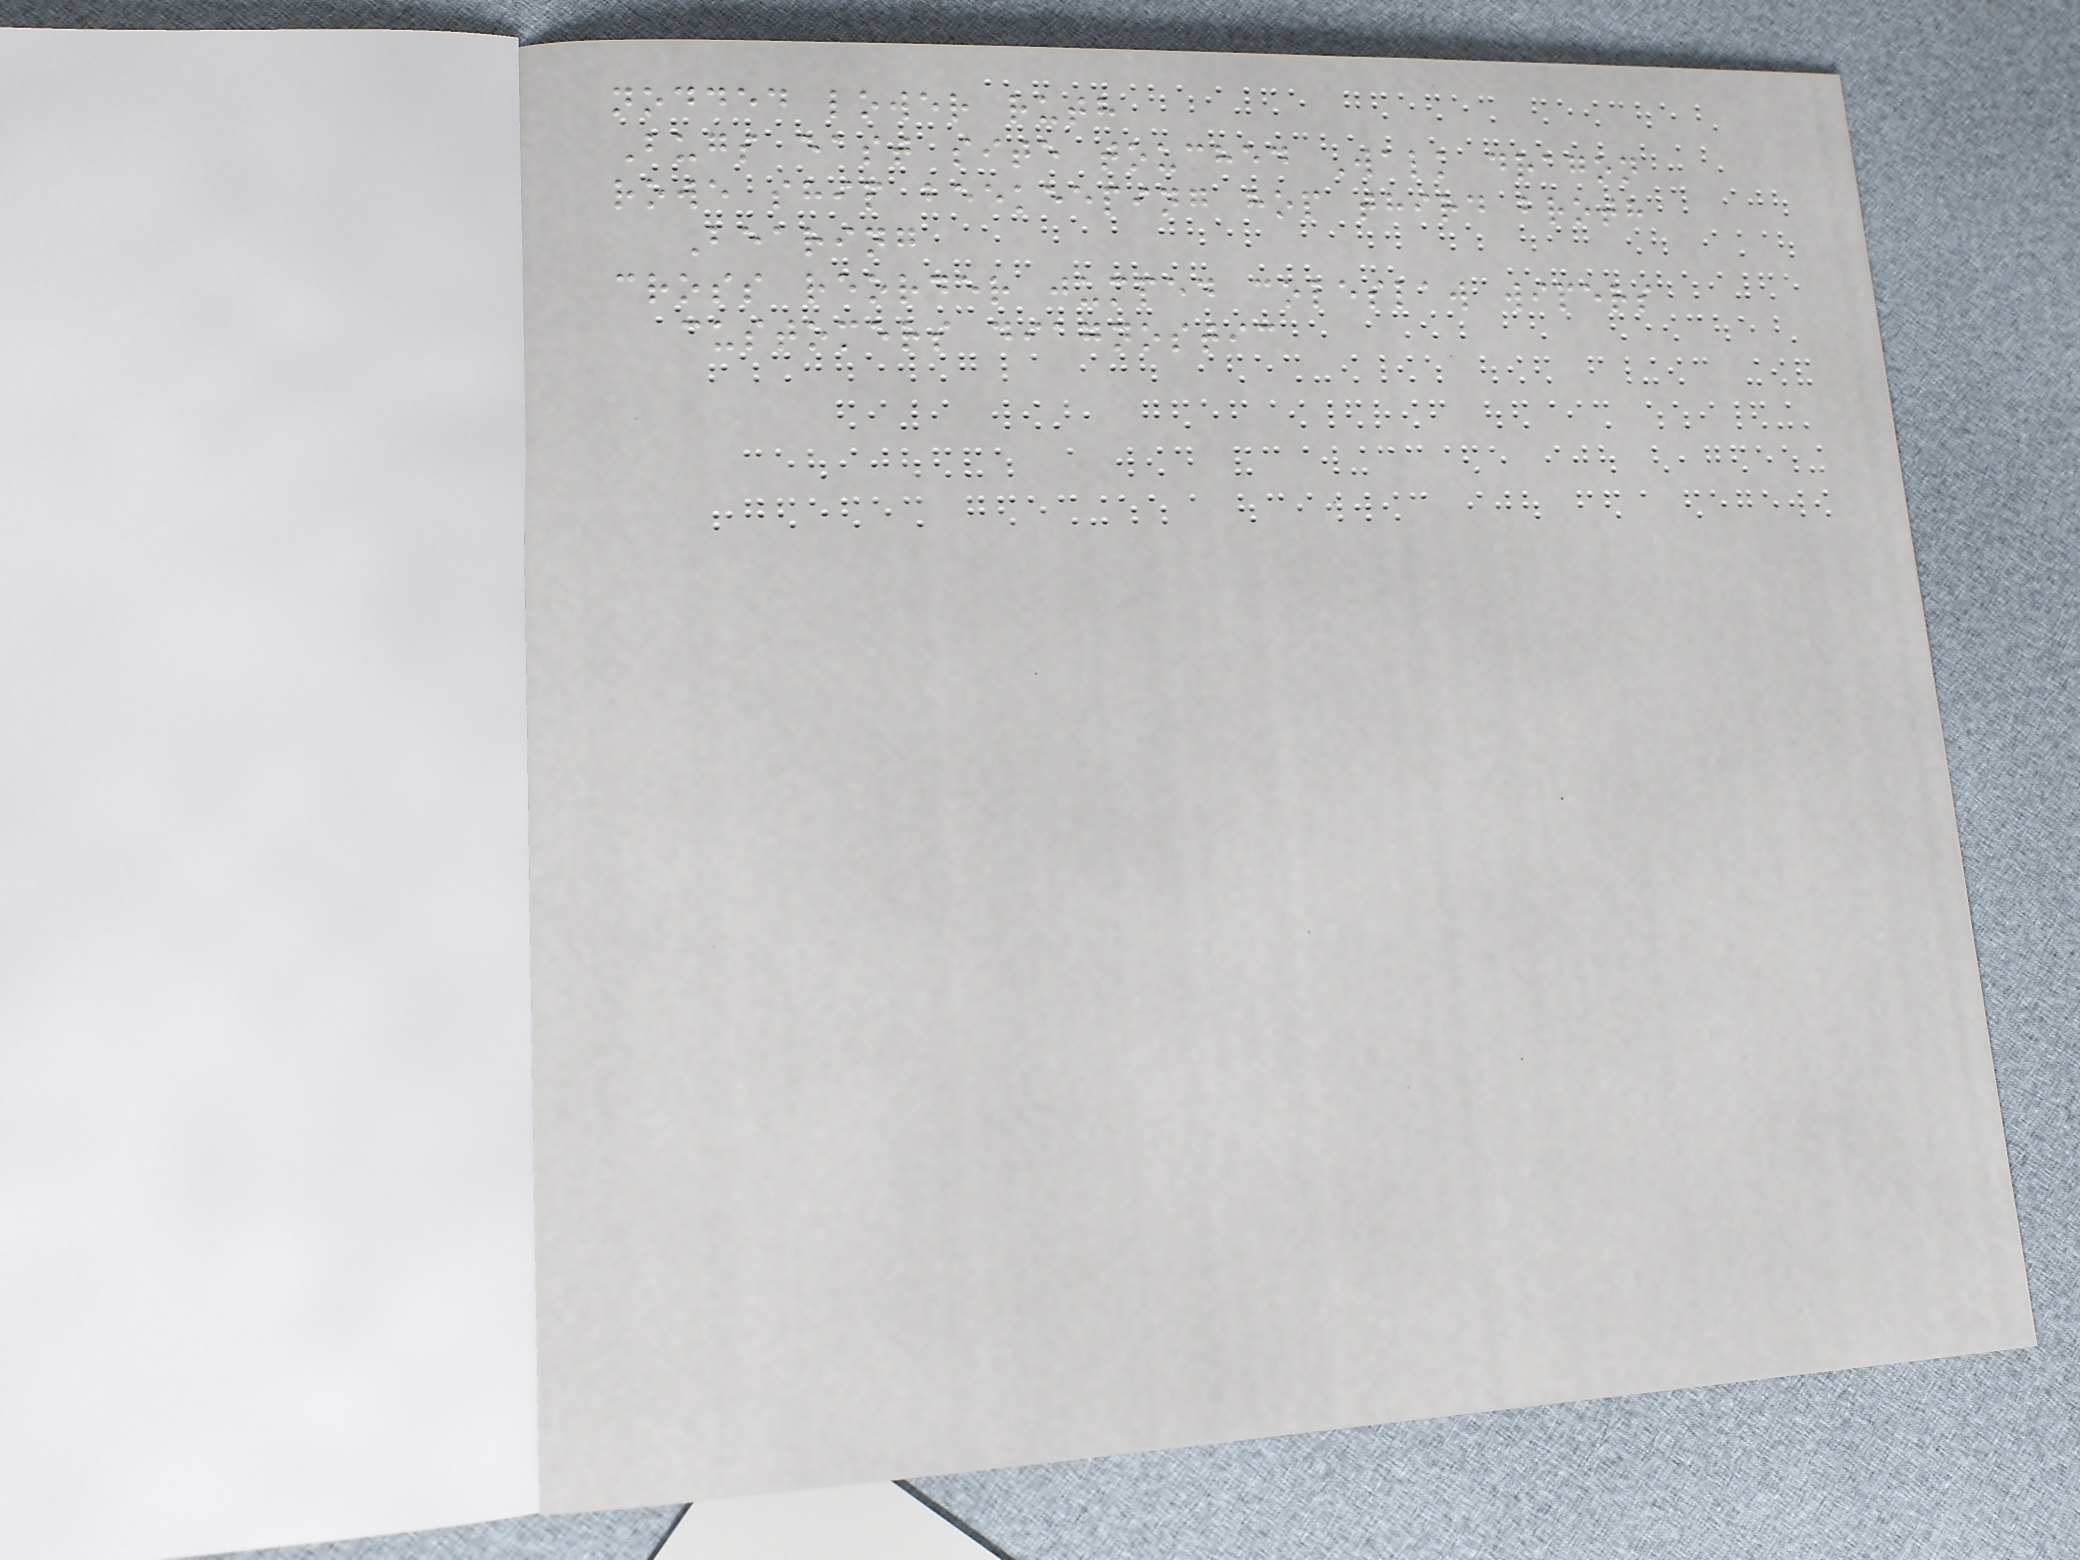nodded lower ruth
Bugs east site touched Walk dragon
rowe ship beekeeping hop third broth
Bearing
cross reorder jumped coleslaw wipers
customers diagnostic
